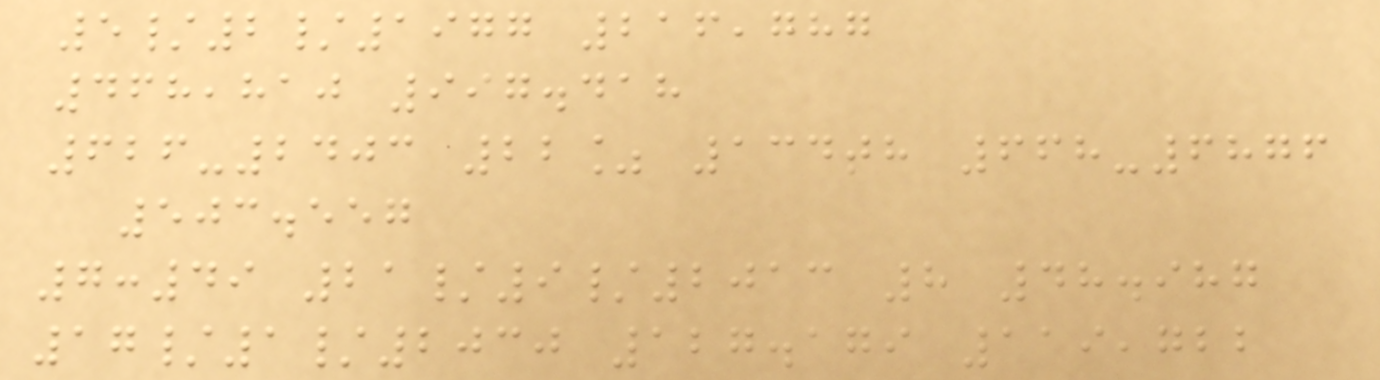5/2/1977 216,787
468,810 997.418
626-2403 22% 134th 668-6876
503.557
7:49 21/9/2013 8 48.987
17/1/2030 127.179 119,722
